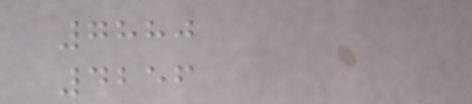7880
4256
